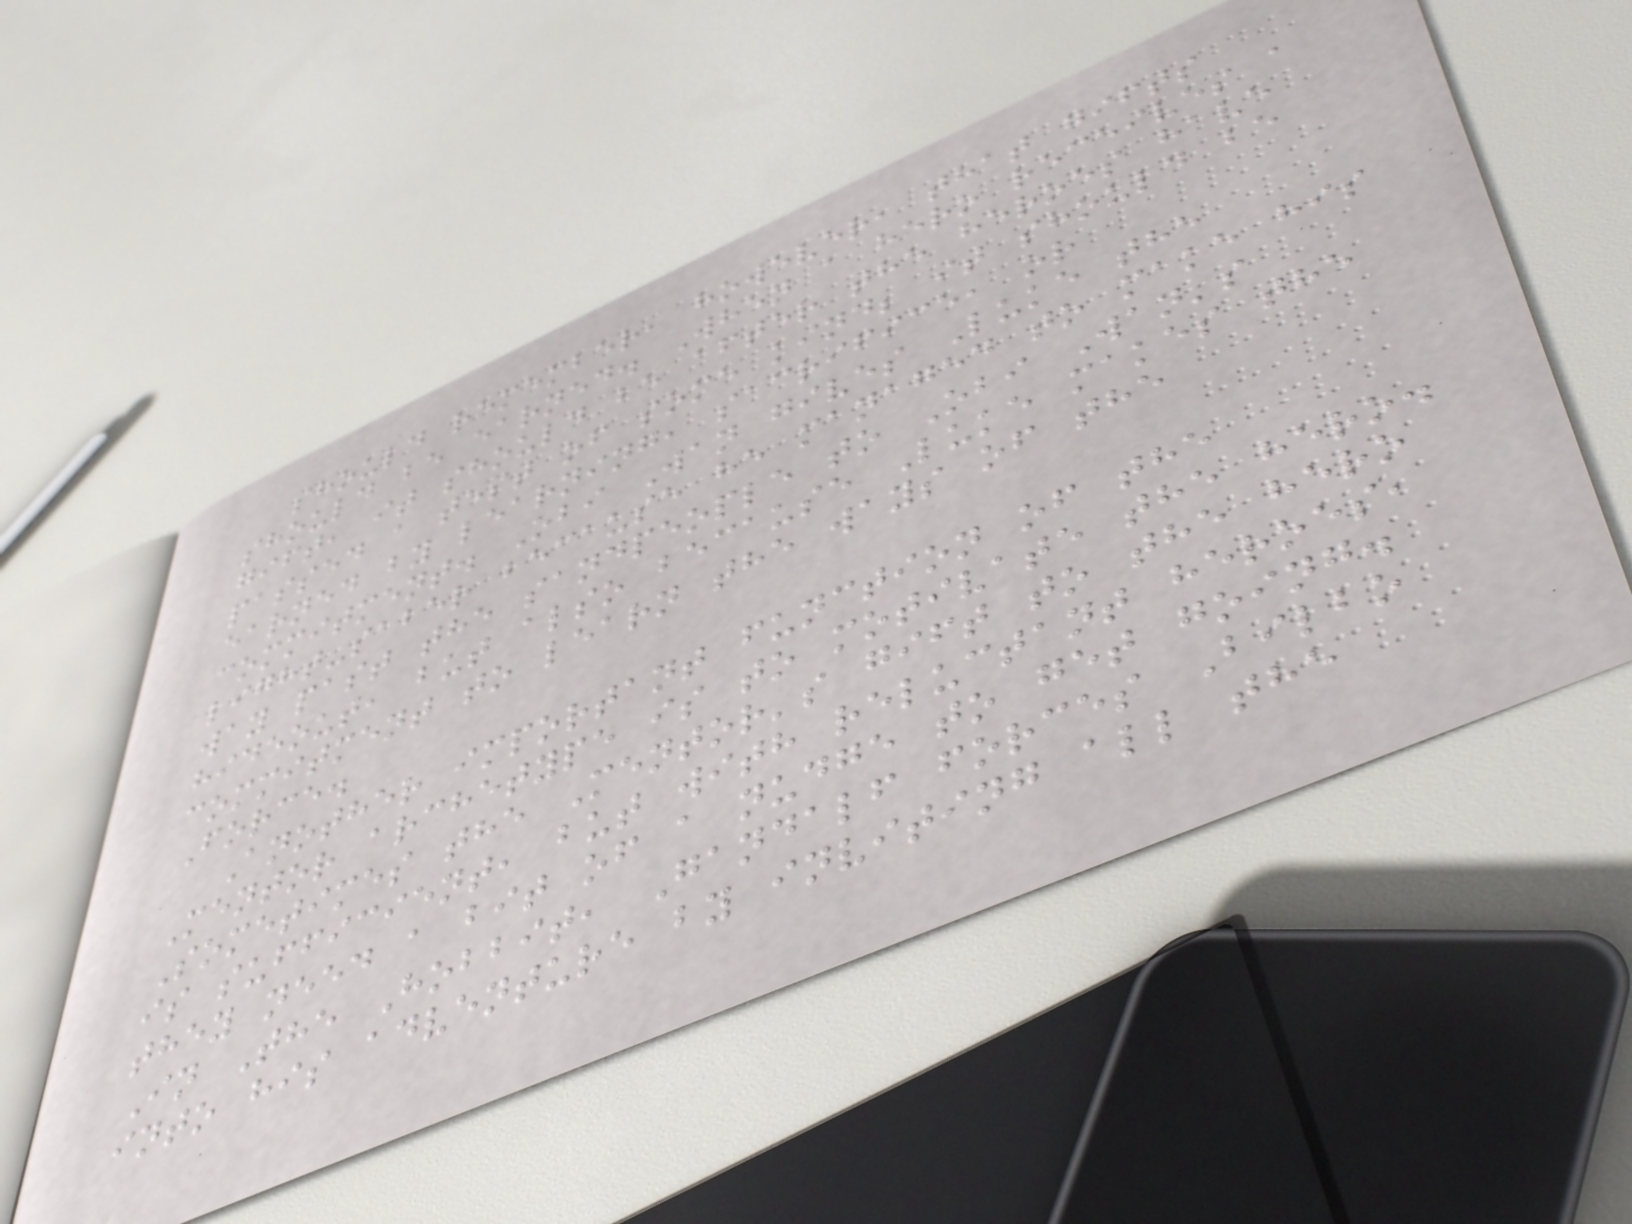should remember, however, that gifts
should be earned. When a hero receives a
gift, it should be after the heroes have
passed a test of some kind; it should be
earned by learning, sacrifice, or
commitment. Obi Wan gives Luke the
light-saber because he managed to make his
way past the sandpeople to Obi Wan's
hideout, but also because Luke makes the
commitment to learn the ways of the
Force.
Another important function of the
Mentor archetype is to motivate the hero.
Sometimes the Mentor's gift to the hero
is sufficient, but with reluctant heroes,
they need a bit of a nudge to get going.
In The Hobbit, Gandalf forces Bilbo
into his adventure by inviting all the
